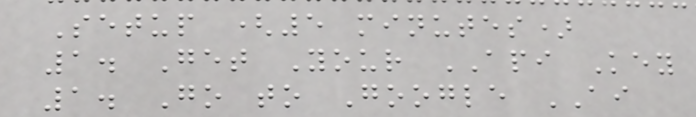Setup (5 minutes)
1. Get Your API Key
1. Go to Google AI
